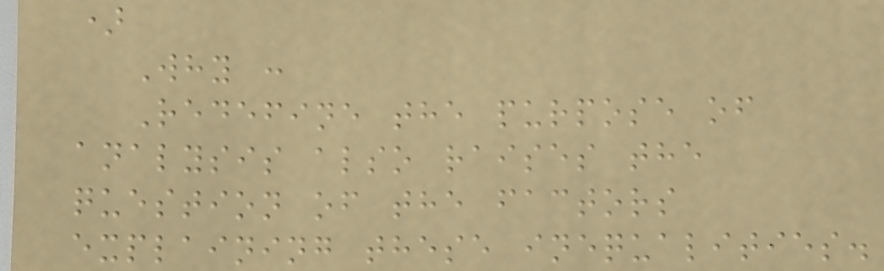)
Why :
Redefine the purpose of
analysis also raises the
question of the factors
explaining these inequalities.
